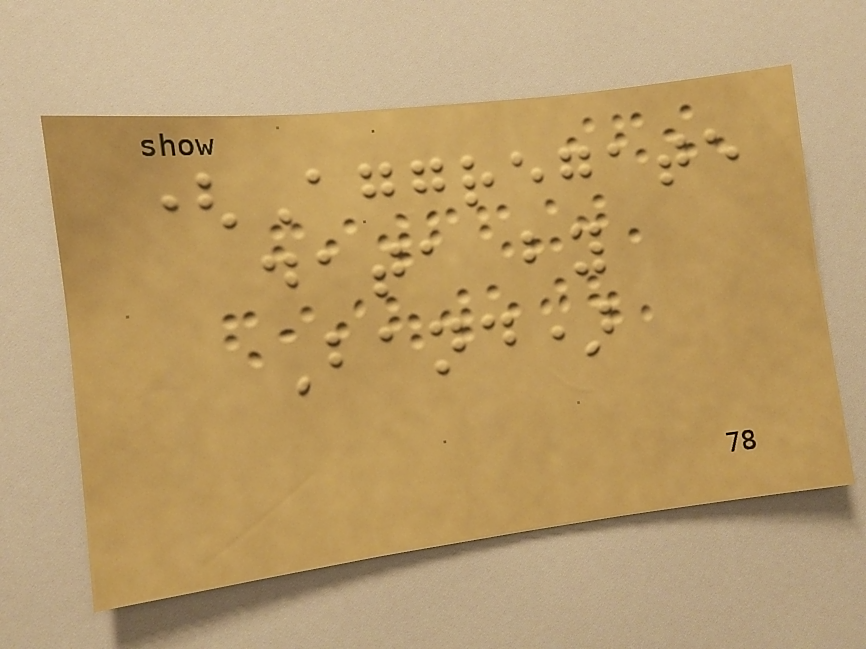(Aggregate
data by
Band)
